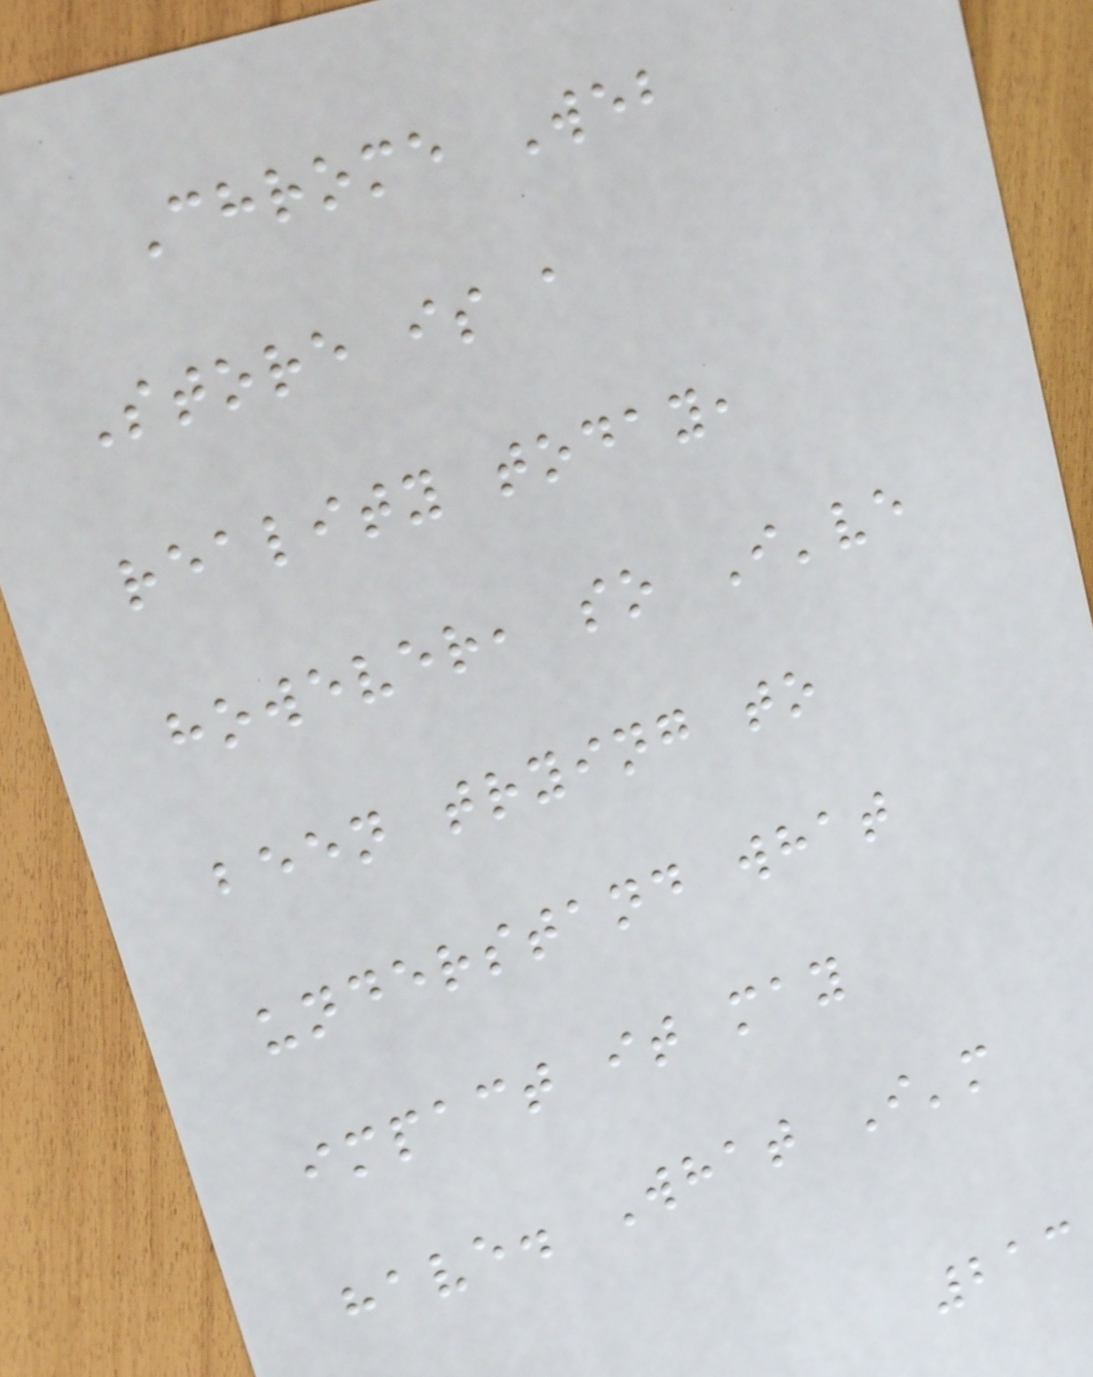Chrome Web
Store is a
reality today,
however, so I've
been trying to
understand what
impact it may
have. What I'm
213
